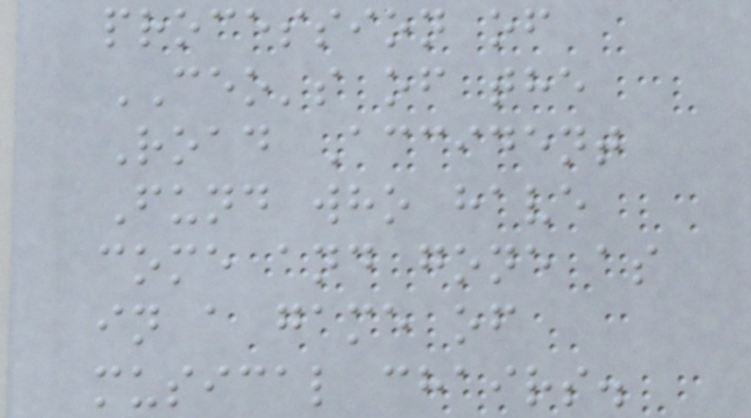procession of
CEO's of the
Road Accident
Fund who have
come and gone as
in a game of
musical chairs.
